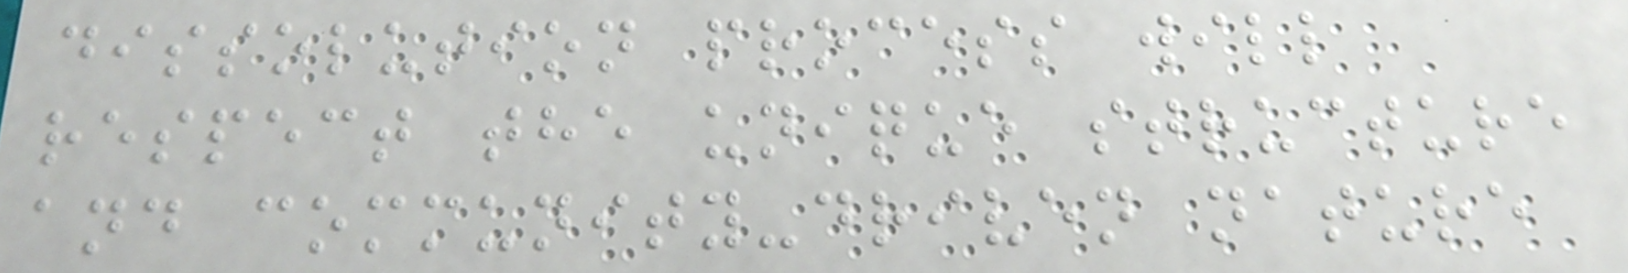dissolution process will
respect the unique structure
and community-driven nature
